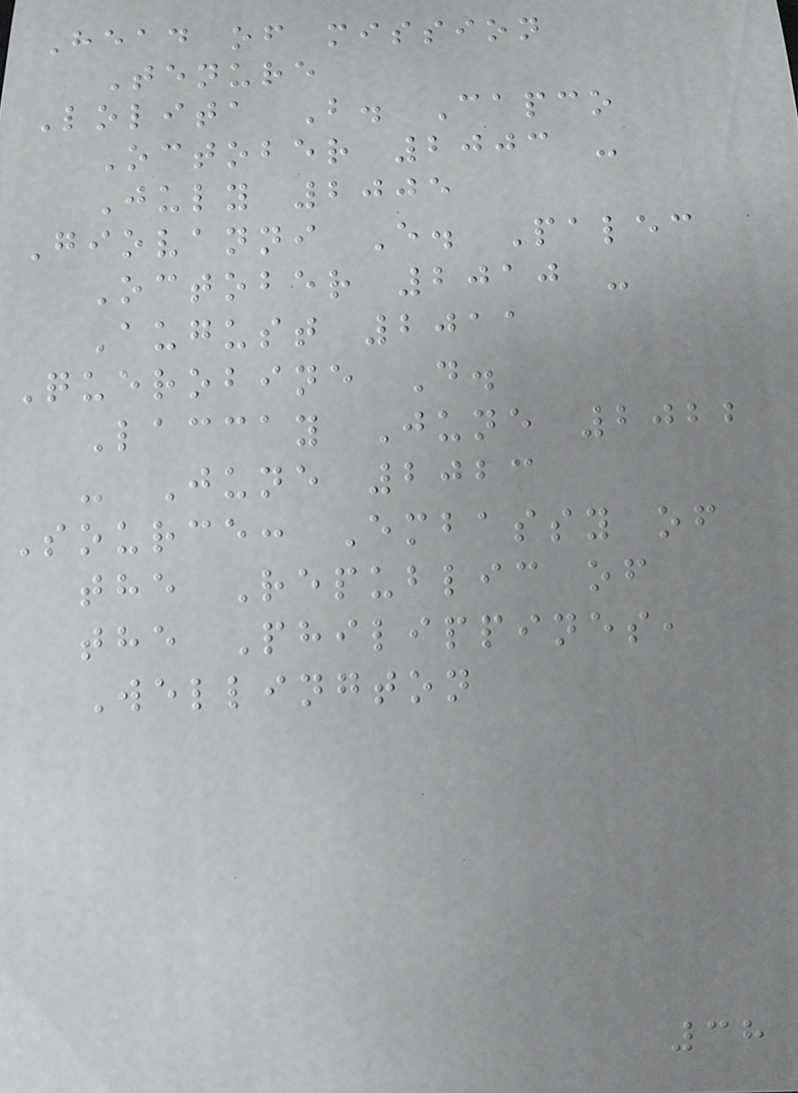Head of mission
Tenure
Lolita B. Capco
October 2003 -
July 2005
Giovanni E. Palec
October 2010 -
August 2011
Querobine D.
Laccay June 2022
- June 2023
Source: Embassy of
the Republic of
the Philippines,
Wellington
38
